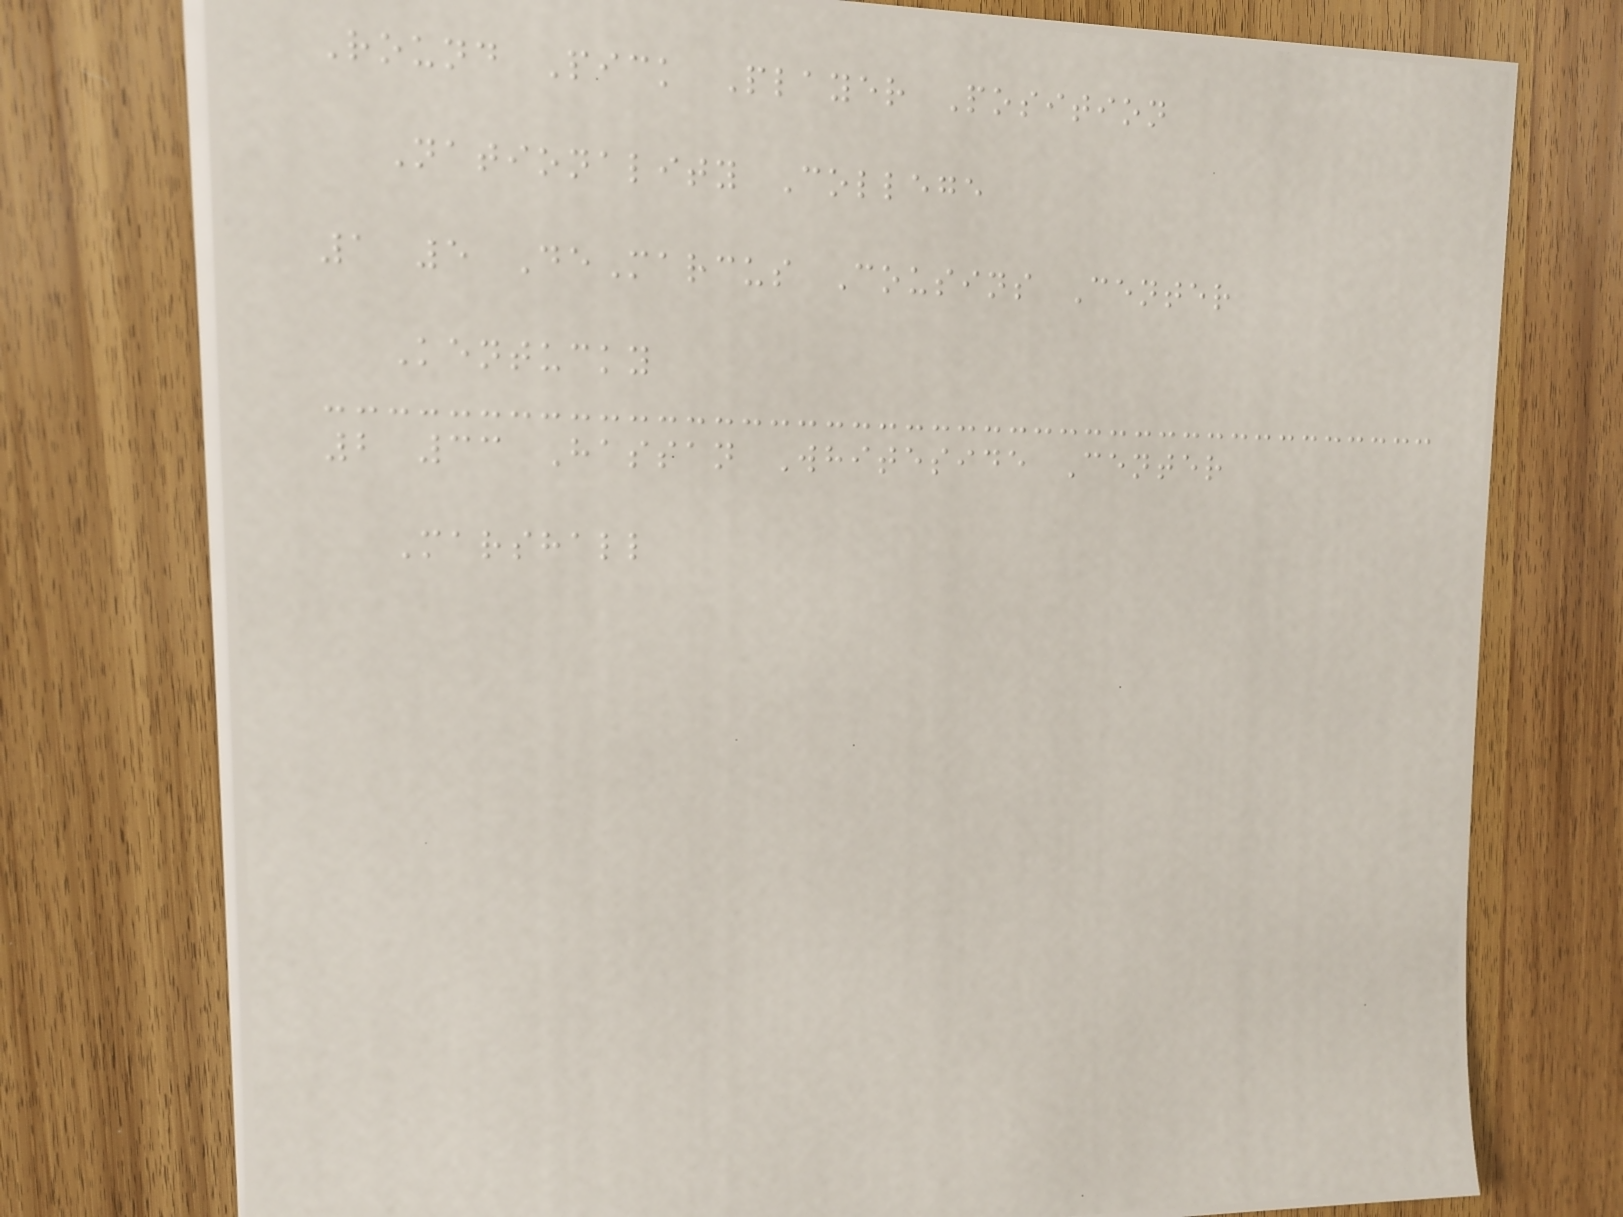Round Pick Player Position
Nationality College
1 5 DeMarcus Cousins Center
Kentucky
2 33 Hassan Whiteside Center
Marshall
